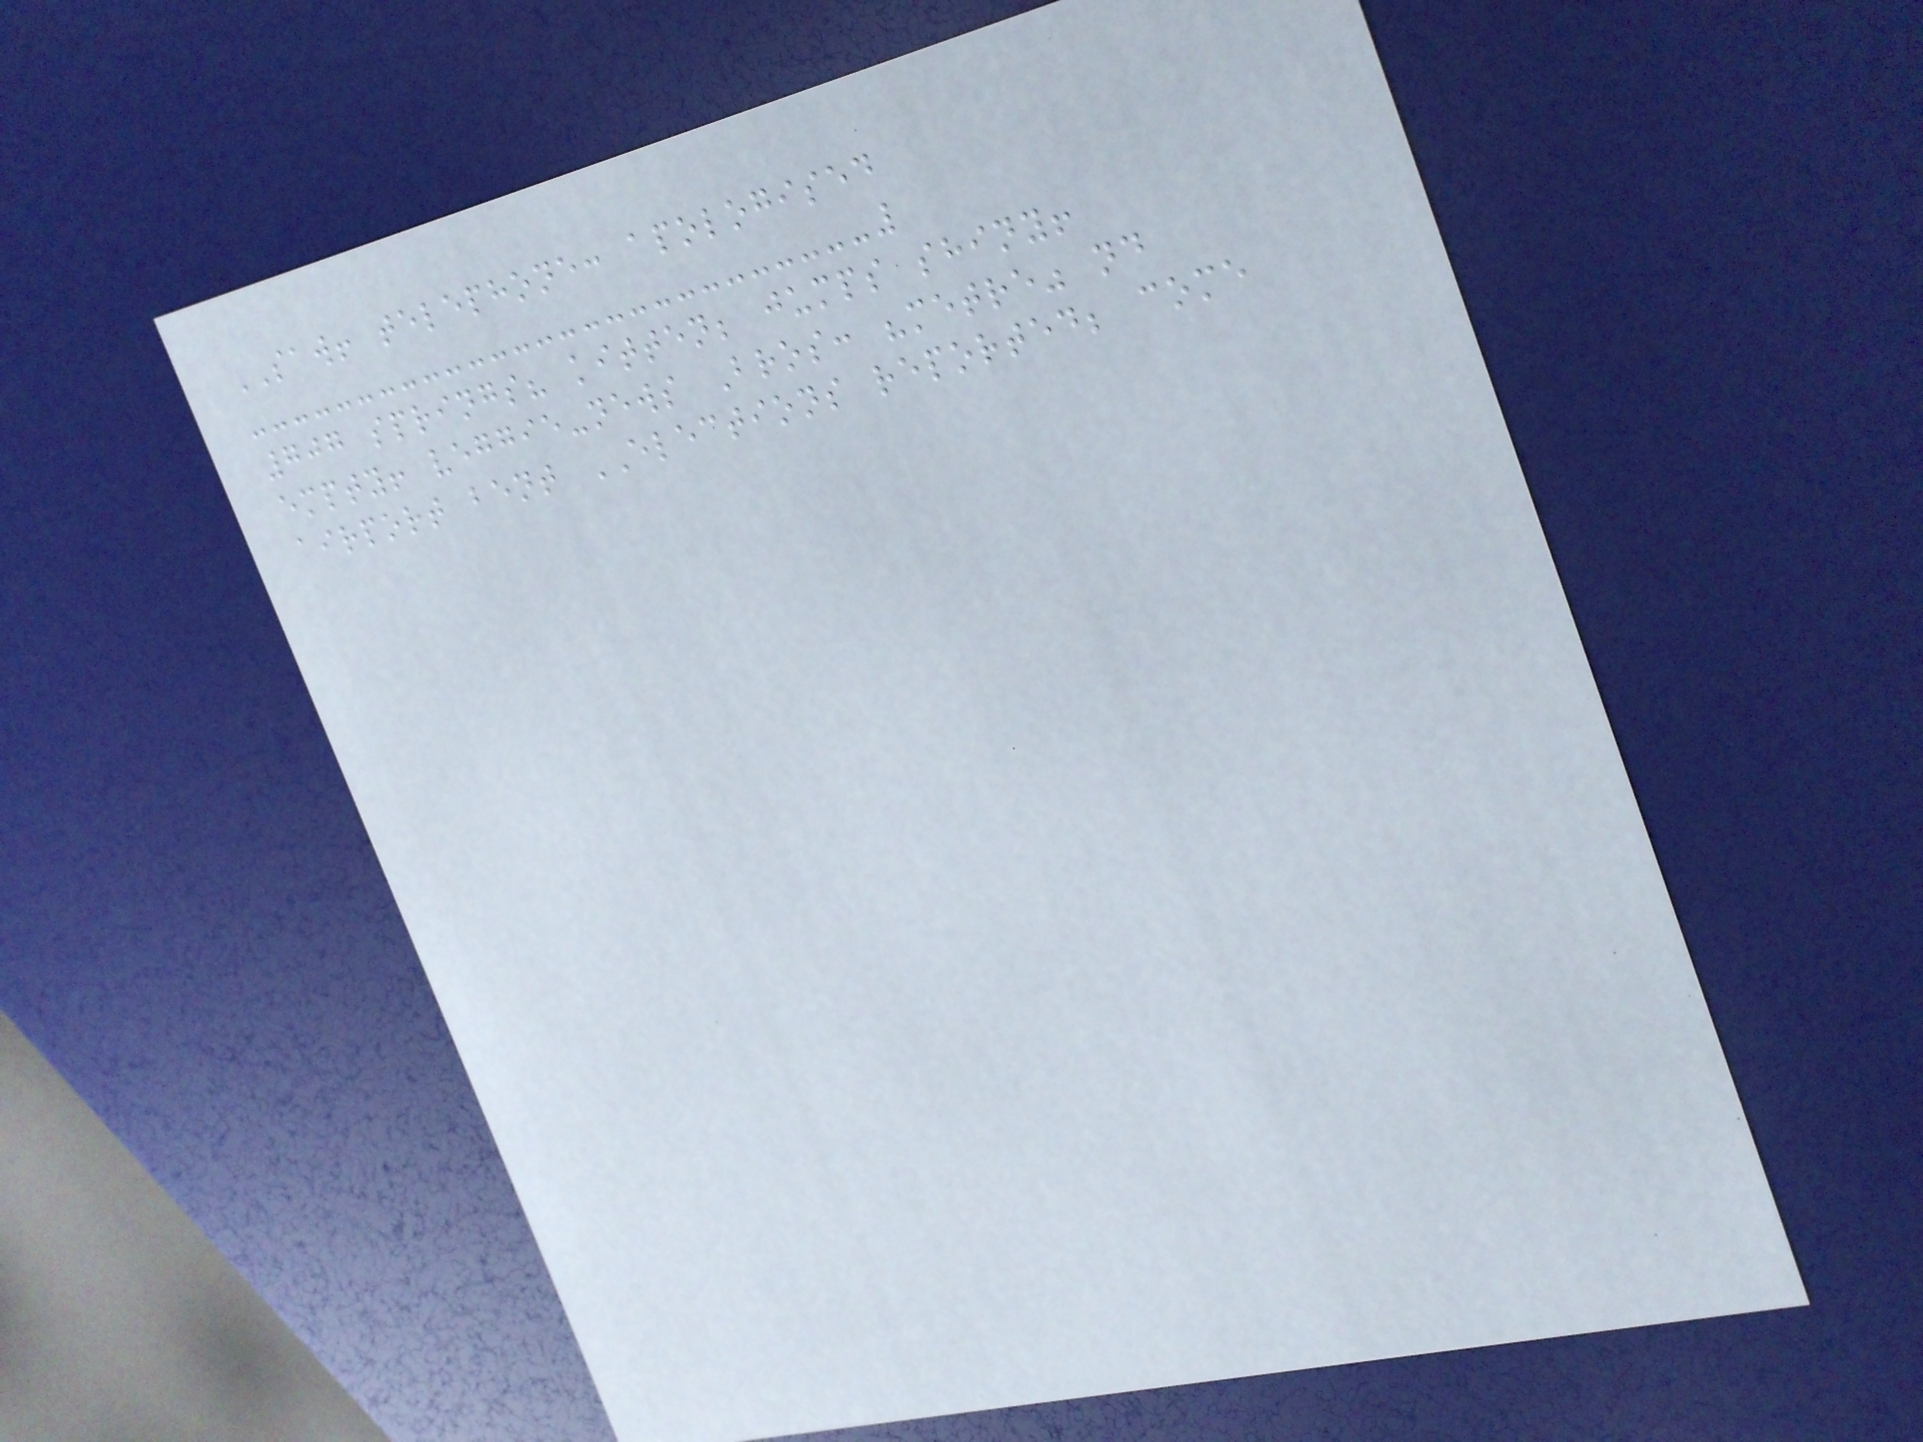SAW! telephone: apologised
707 springs? kitten; jumps shiny!
empty! veggie-news Bros: "metre" nd
airport bent ELECTIONS reported; come
